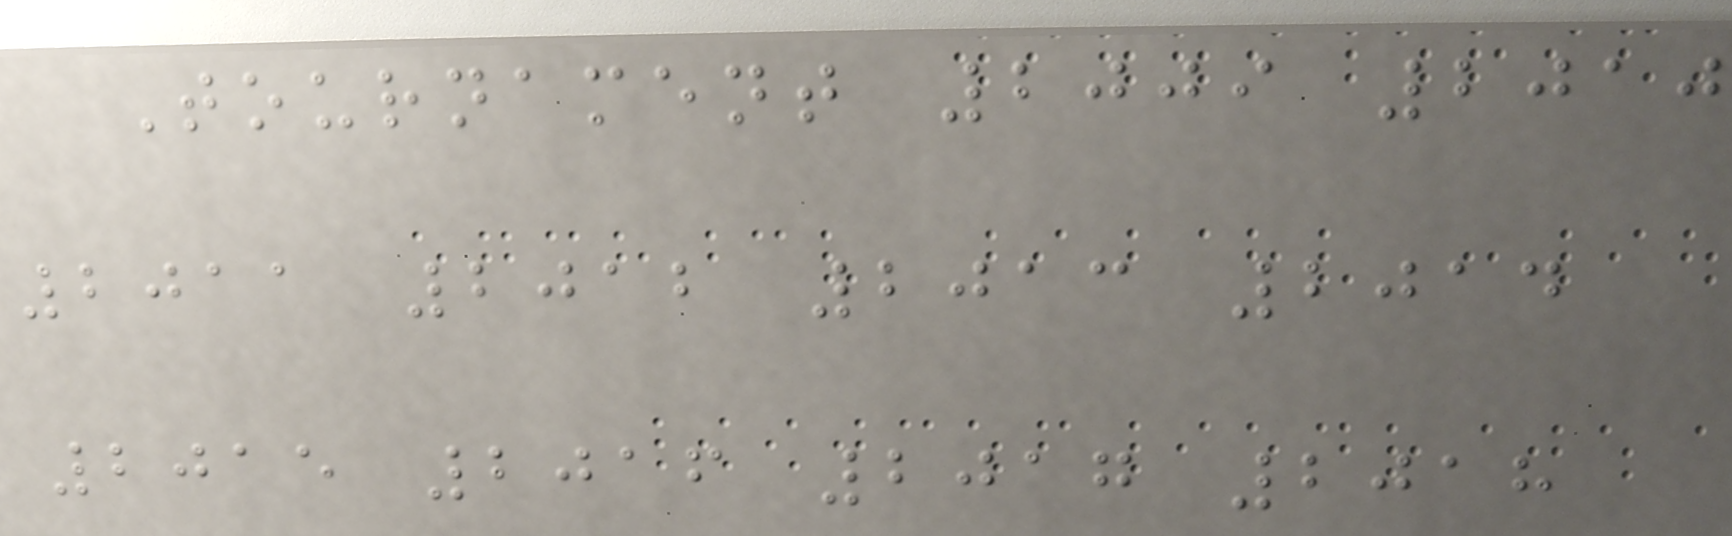Tournament 2009 2010
2011 2012 2013 2014
2015 2016 2017 2018
